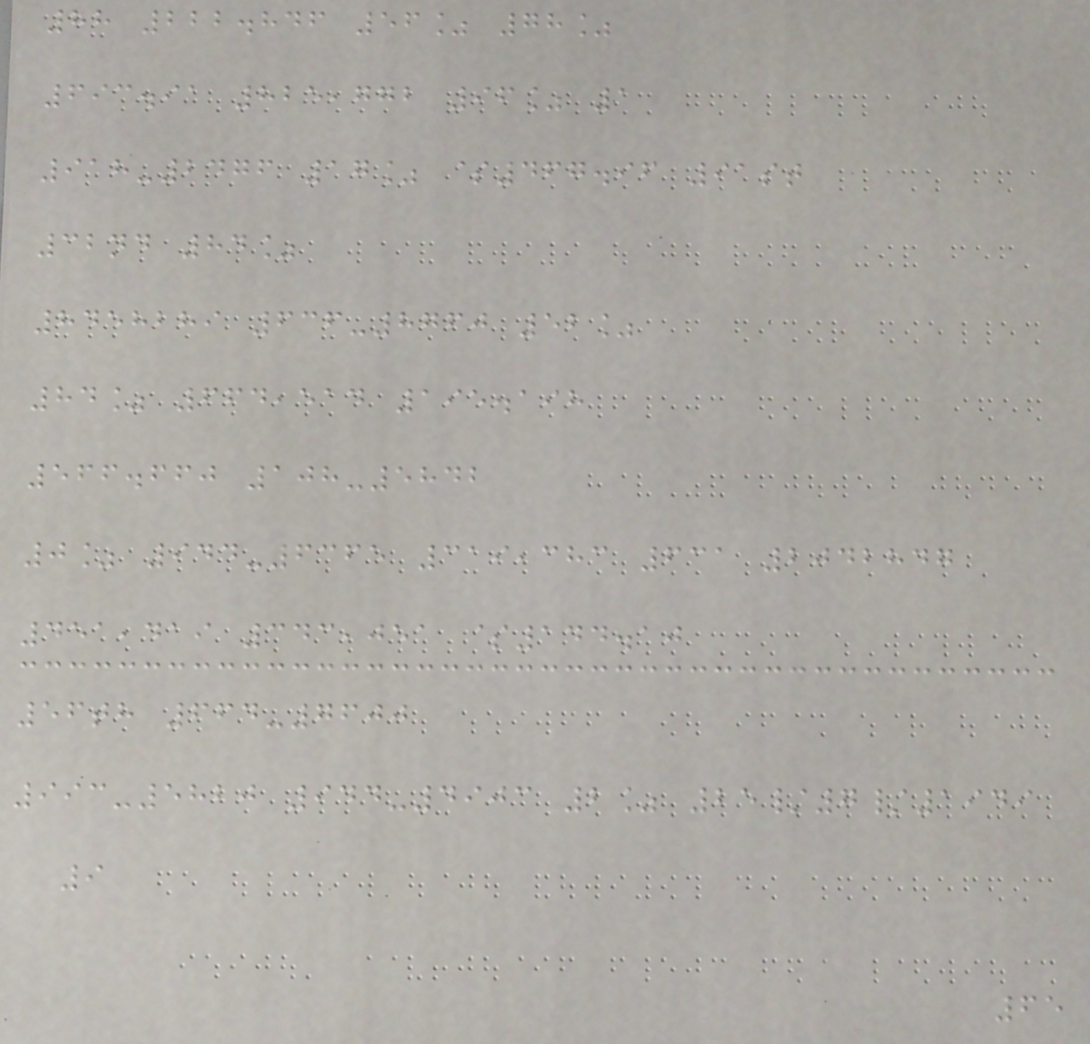88 222.846 56% 78%
693.91 825,772 96% 1
918-2476 17% $467.96 91st
32nd 84%
8458289 636-8760 52%
84% 664,514 195.198
566.660 108-5842
0% 944-6365 319,383 631 2042847
451,419 343,051 $144.10
56th 664-7600
993-5820 944-4903 2% 25/7/1949
9
65
